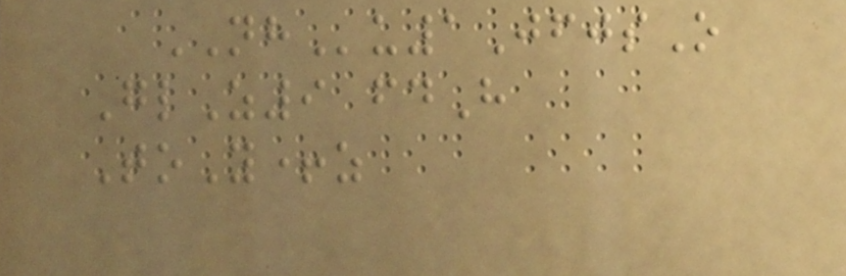NHu1JfjsO
GlZ9 fdH
ToY+z
